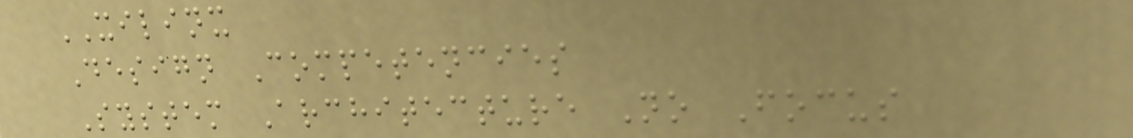XILINX
Design Competencies
System Architecture No Focus
